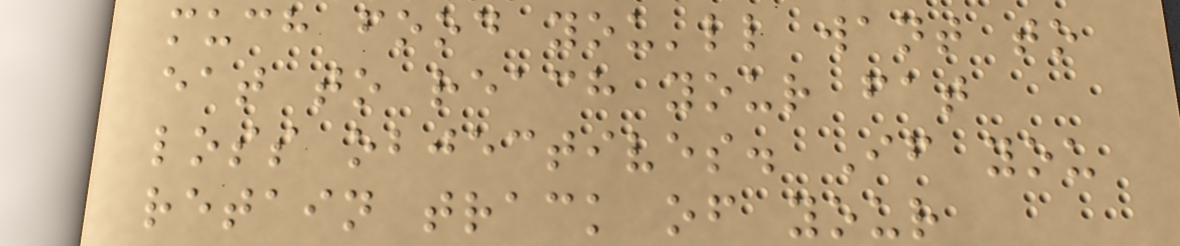much food you'll want to
eat to reach your fat
loss objectives. If you
retain track of your
